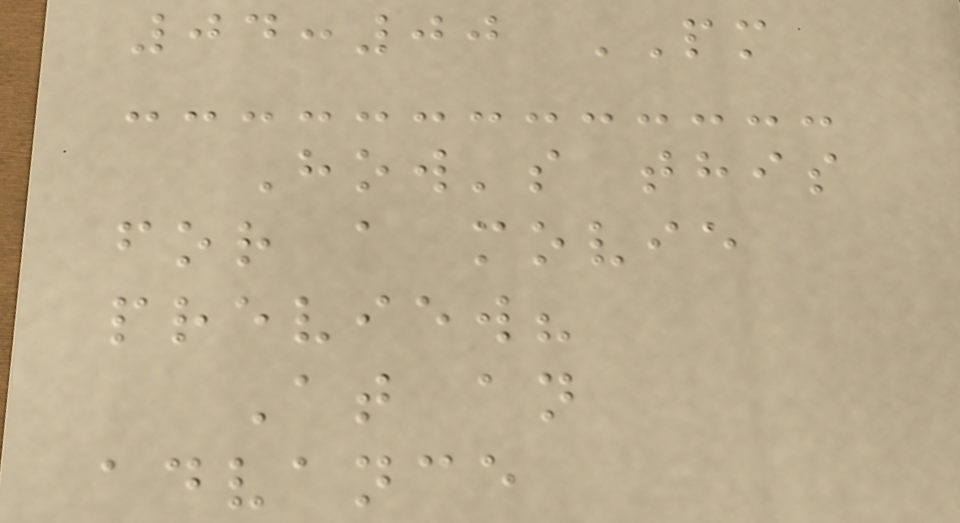04:00 PM
How's this
for a movie
preview?
At an
advance
